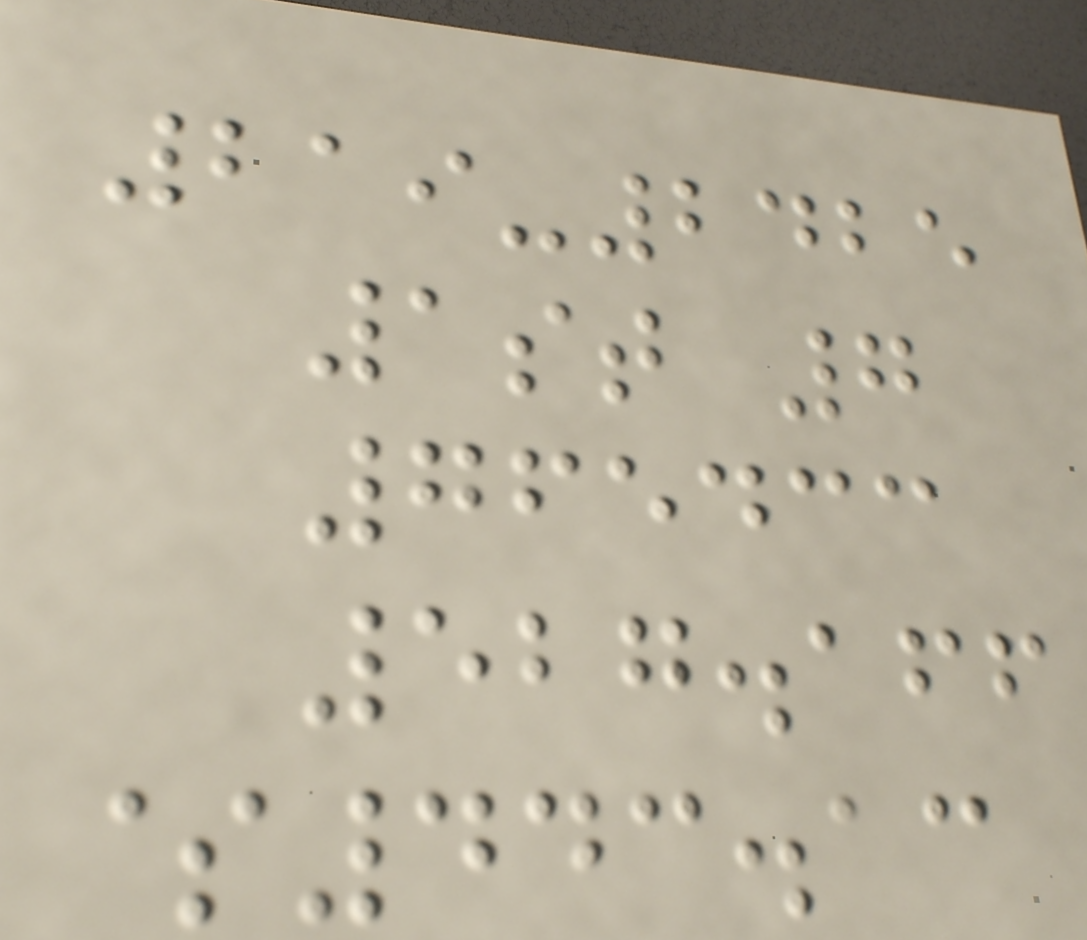219-2425
1st 7
765433
527.166
$443.13
